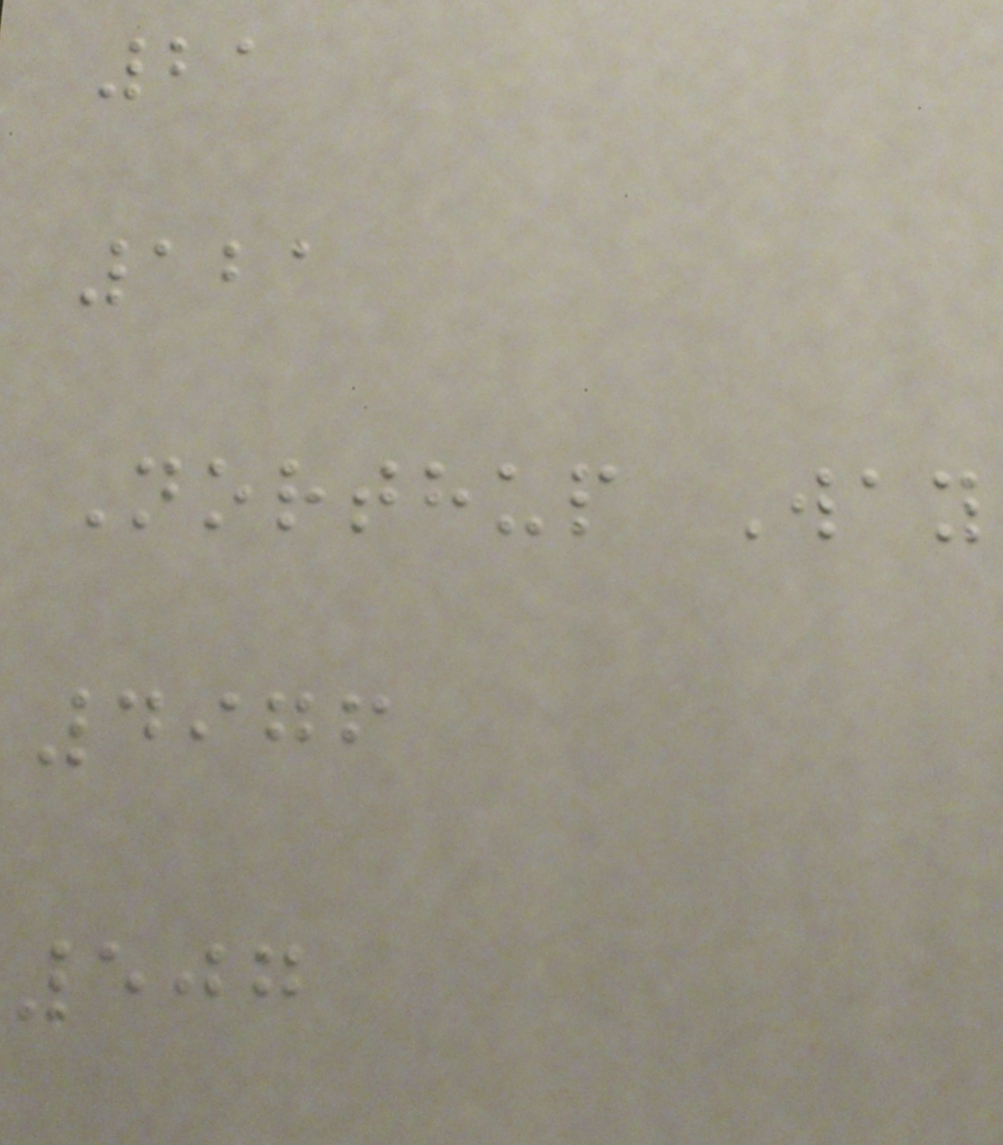21
121
Northup Way
4976
507
